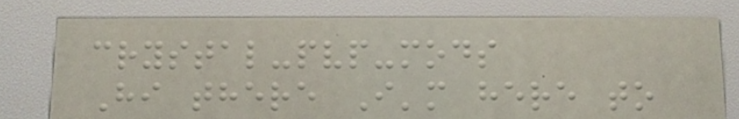crystal-pvp-mods
Hi there I'm here to
